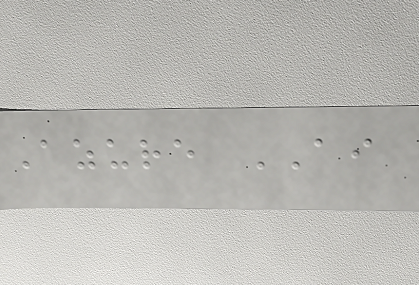Azure AI
